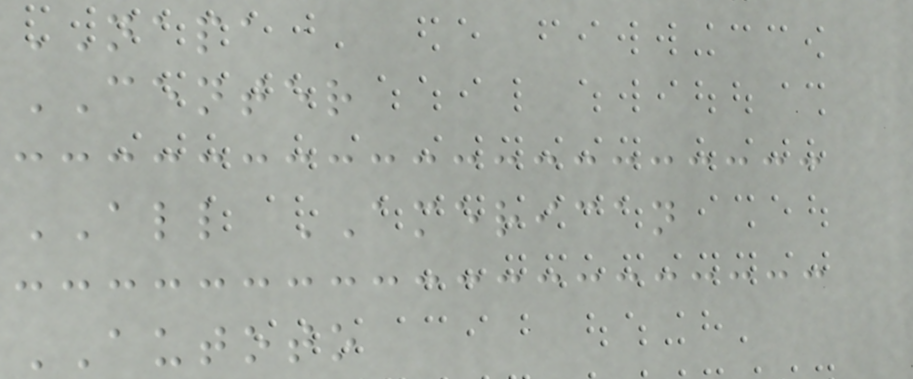NAPA
CENTER
ALL AMERICAN
AUTOTO
